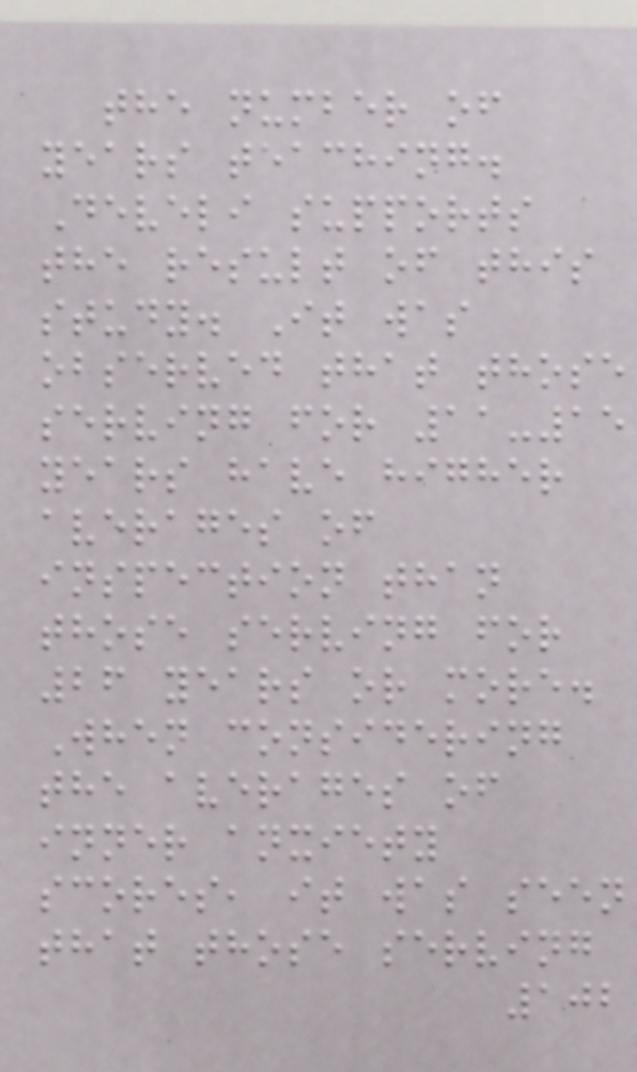the number of
years teaching.
Develi supports
the result of this
study. It was
observed that those
serving for 11-15
years have higher
averages of
inspection than
those serving for
26 years or more.
When considering
the averages of
inner anxiety
scores, it was seen
that those serving
102
